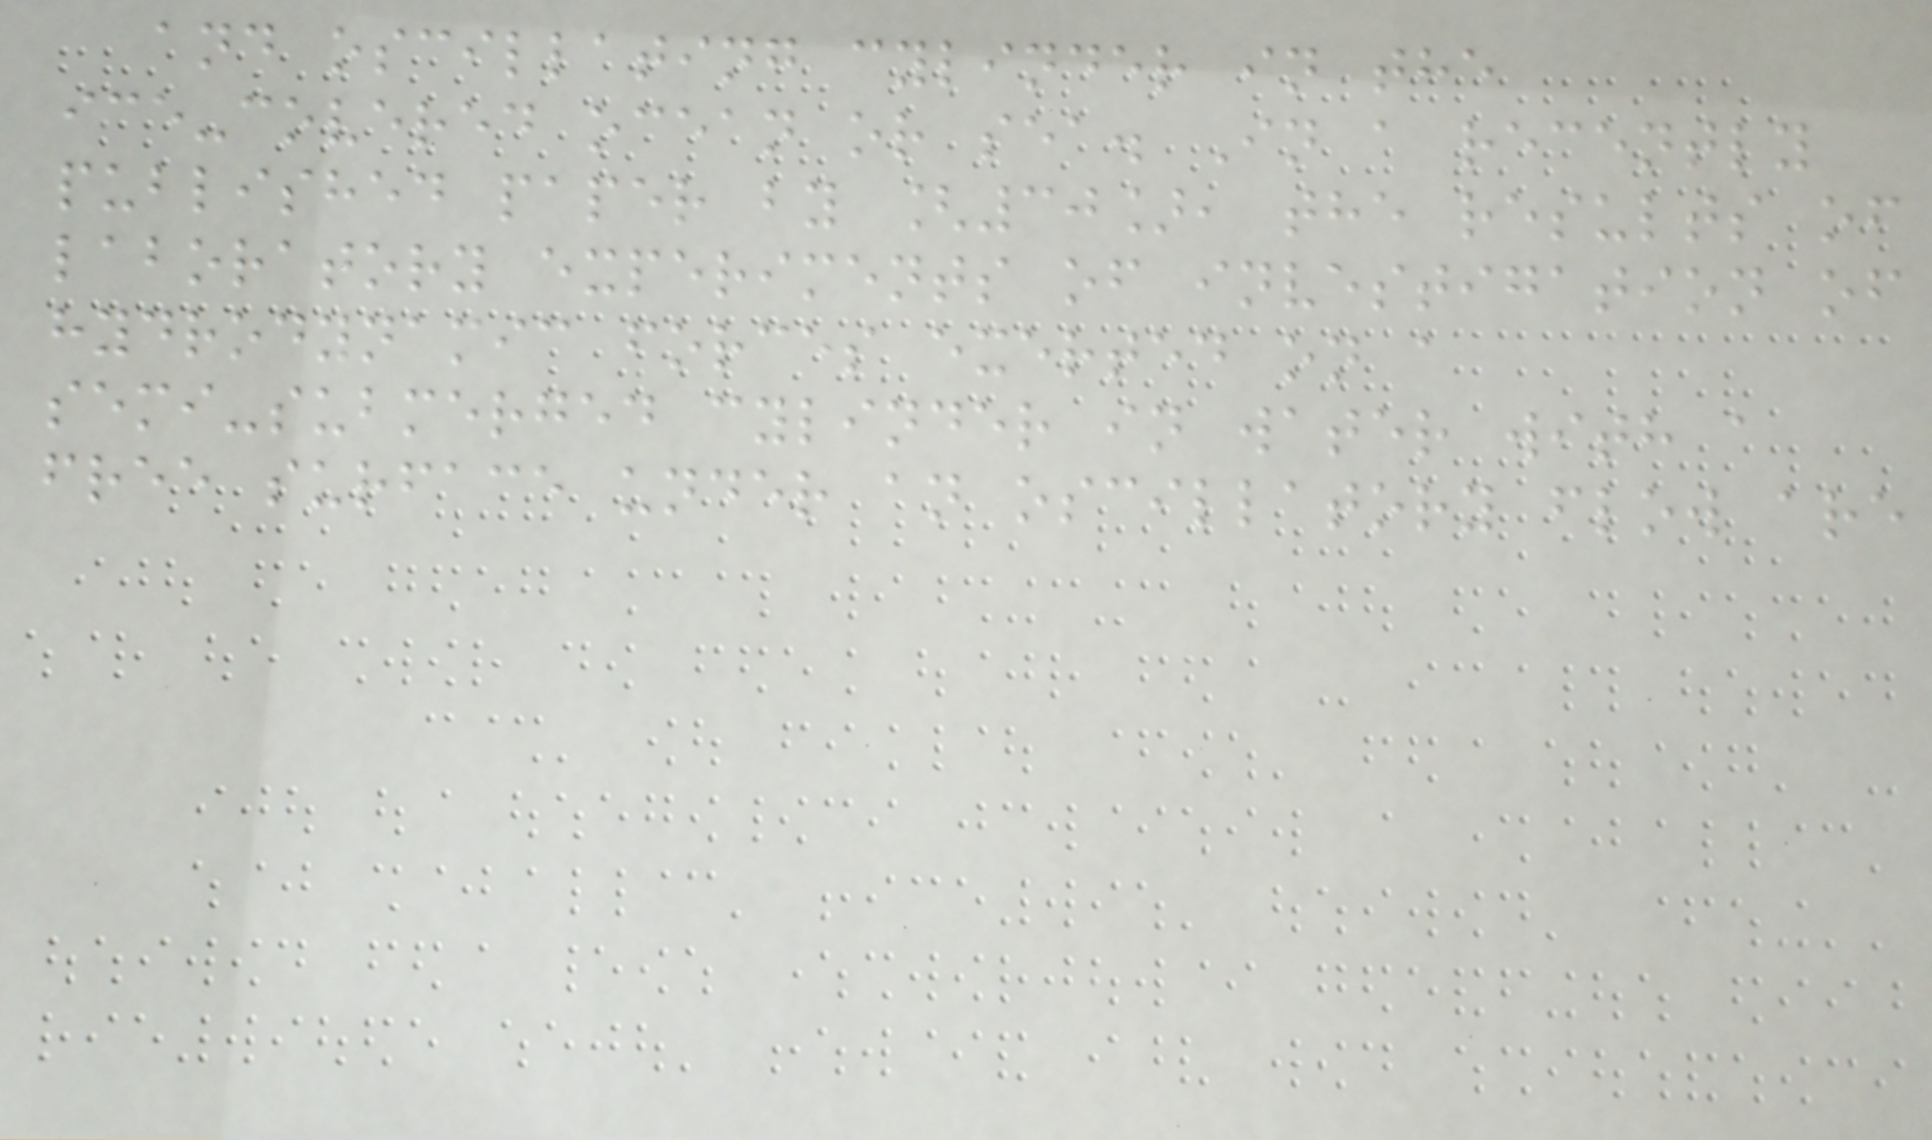and oscillating cylinder in the
ice-covered ocean or sea. In a recently
published paper by [30], the results of
laboratory experiments of investigation of
hydrodynamic forces exerted on a
semi-submerged cylinder in water with a
free surface under an oscillatory flow are
